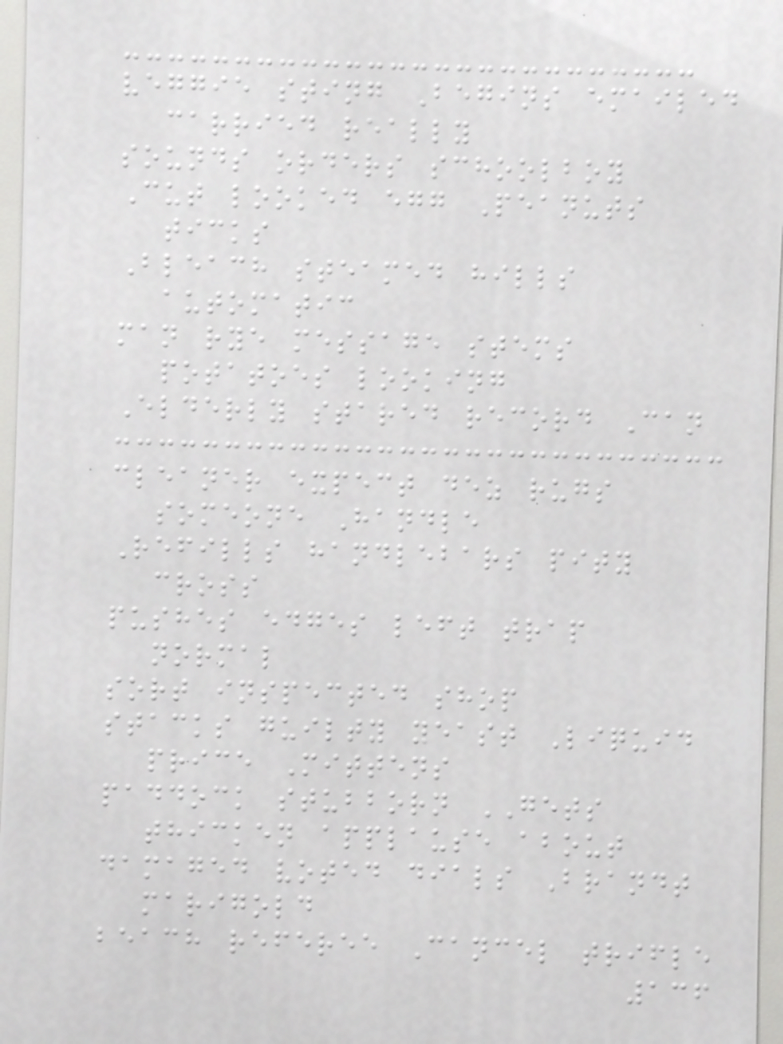veggie sting Begins emailed
carried really
sounds orders schoolboy
Cut looked egg Peanuts
ticks
Bleach steamed hills
automatic
man rye message stems
potatoes looking
Elderly stared record Can
cleaner expect dez rugs
someone Handle
Refills handlebars pity
cross
pushes edges left trap
normal
sort inspected shop
stacks guilty yeast Liquid
price Mittens
paddock stubborn GETS
thicken applause about
damaged voted dials Brandt
marigold
beach referee Cancel trifle
136
